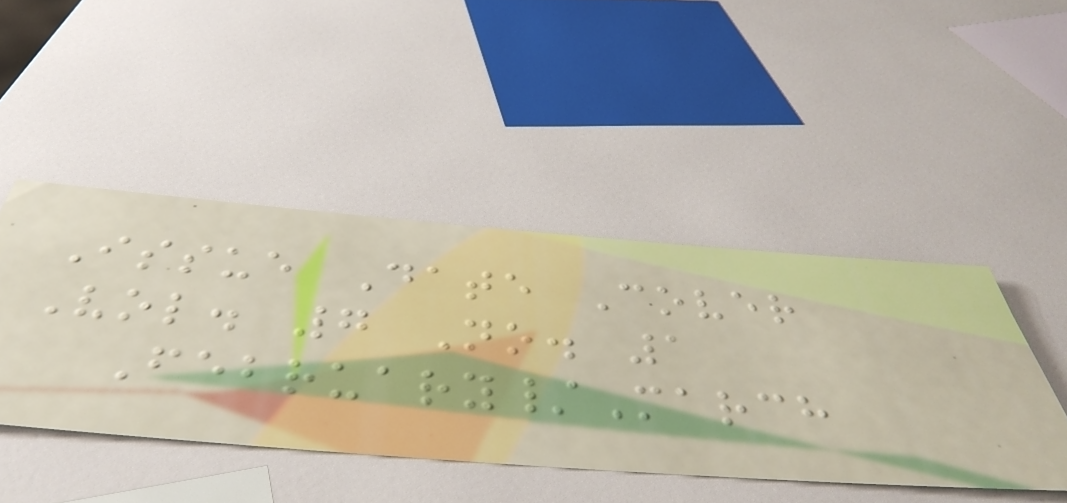Issue Date Cover
Vol. 7 No. 1
February/March
